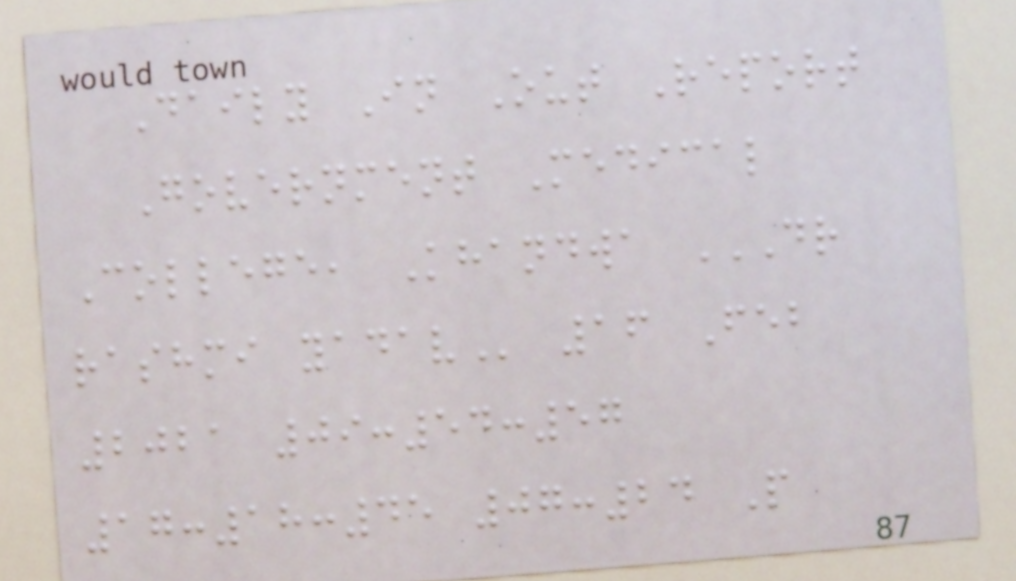Daily In Out Report
Government Medical
College, Khandwa DR
RASHMI YADAV 16 Feb
2021 09:54:57
17:18:45 07:24 P
